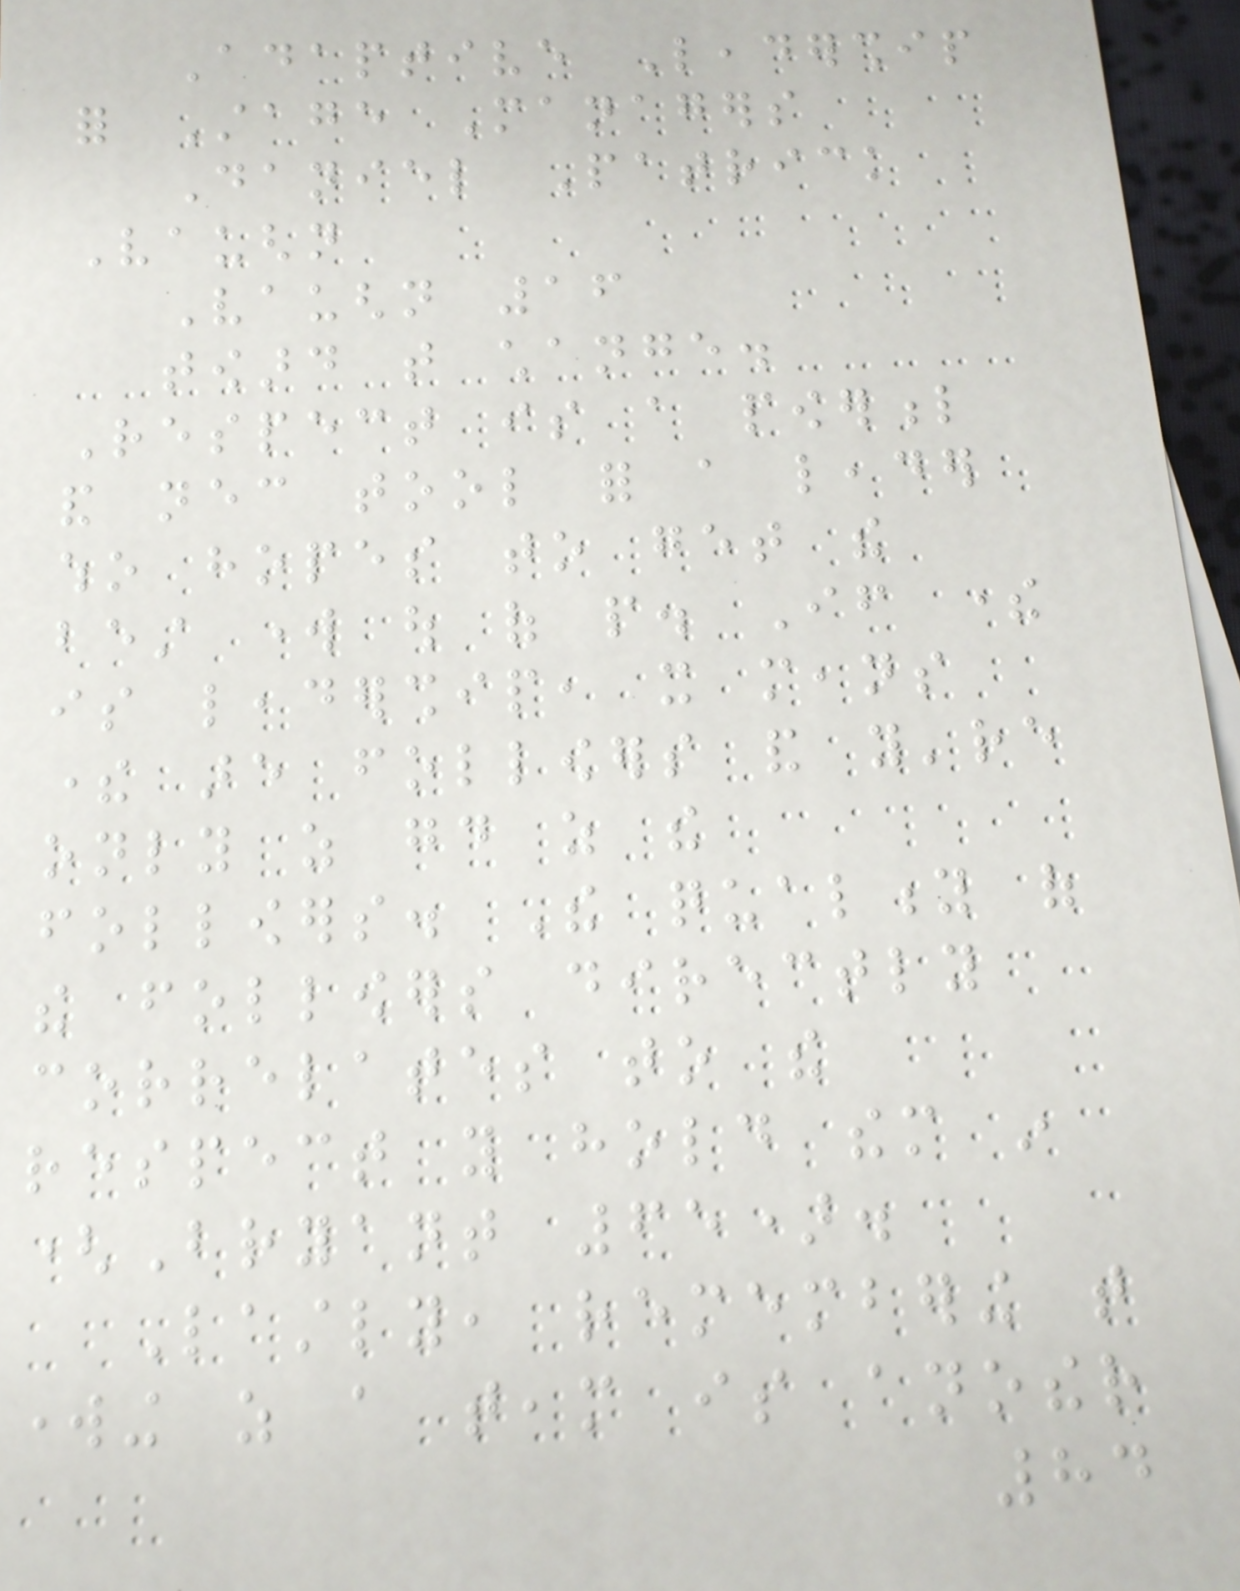Adaptive Leadership
for Stage Managers
Daniel Patrick
Vaughn
Vaughn 16
toward that change.
Respect is a powerful
and necessary tool for a leader
who hopes to get the
best work out of people. If there
is leadership, it means
there are followers and you're
only as good as the
followers. The quality of
the followers directly
correlates to the
respect you hold them in
(Bryant 65).
Lastly, remembering that
working as a team is another
84
